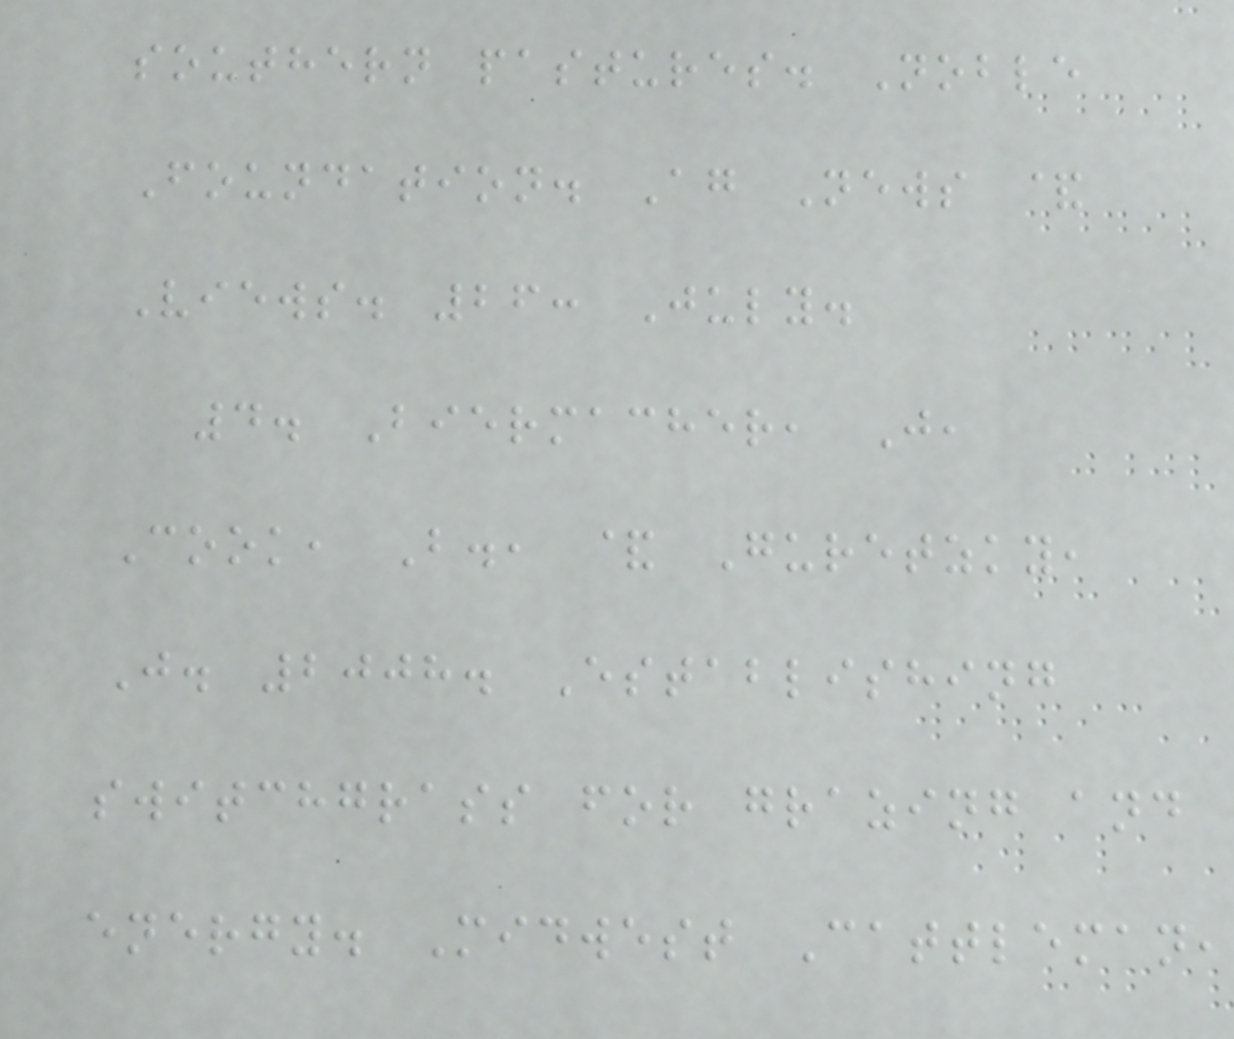southern pastures. Noble
Foundation. Ag News &
Views. 26: July.
4. Biermacher, J,
Cook, B., & Guretzky,
J. 2008. Establishing
switchgrass for grazing and
energy. Midwest Cattleman,
